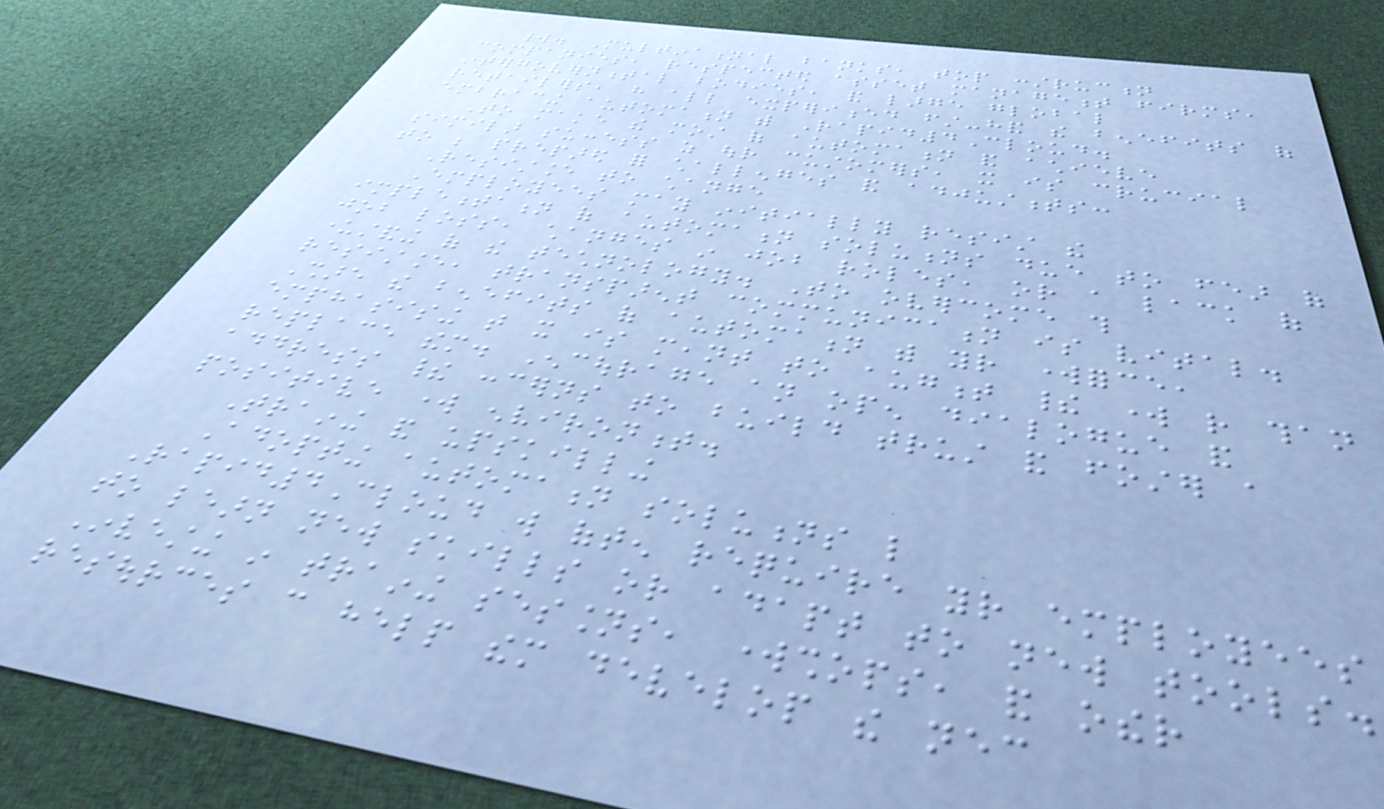world. Multinational banks, top construction
companies, respected asset management firms,
intergovernmental bodies, and large global
retailers, have all experienced first-hand the benefits of
embracing automation with Rapid4Cloud.
To make the most of automation and achieve
similar success as our customers, it is crucial
to be prepared for challenges and adjustments:
Resistance to change
Employees may initially resist the
implementation of automation solutions due to fear of
job loss, changes in job roles, or a lack of
understanding of the technology. To overcome this
resistance, transparent communication is vital.
Share the benefits of automation with your workforce,
emphasising that it is meant to augment their work rather than
replace them. Encourage an open dialogue and
address their concerns to build trust and foster a
positive work environment.
Training and upskilling
Adopting automation solutions like
Rapid4Cloud will often require your employees
to learn new skills or adapt to new tools.
Investing in training sessions, workshops, and other
resources can help them develop the necessary
